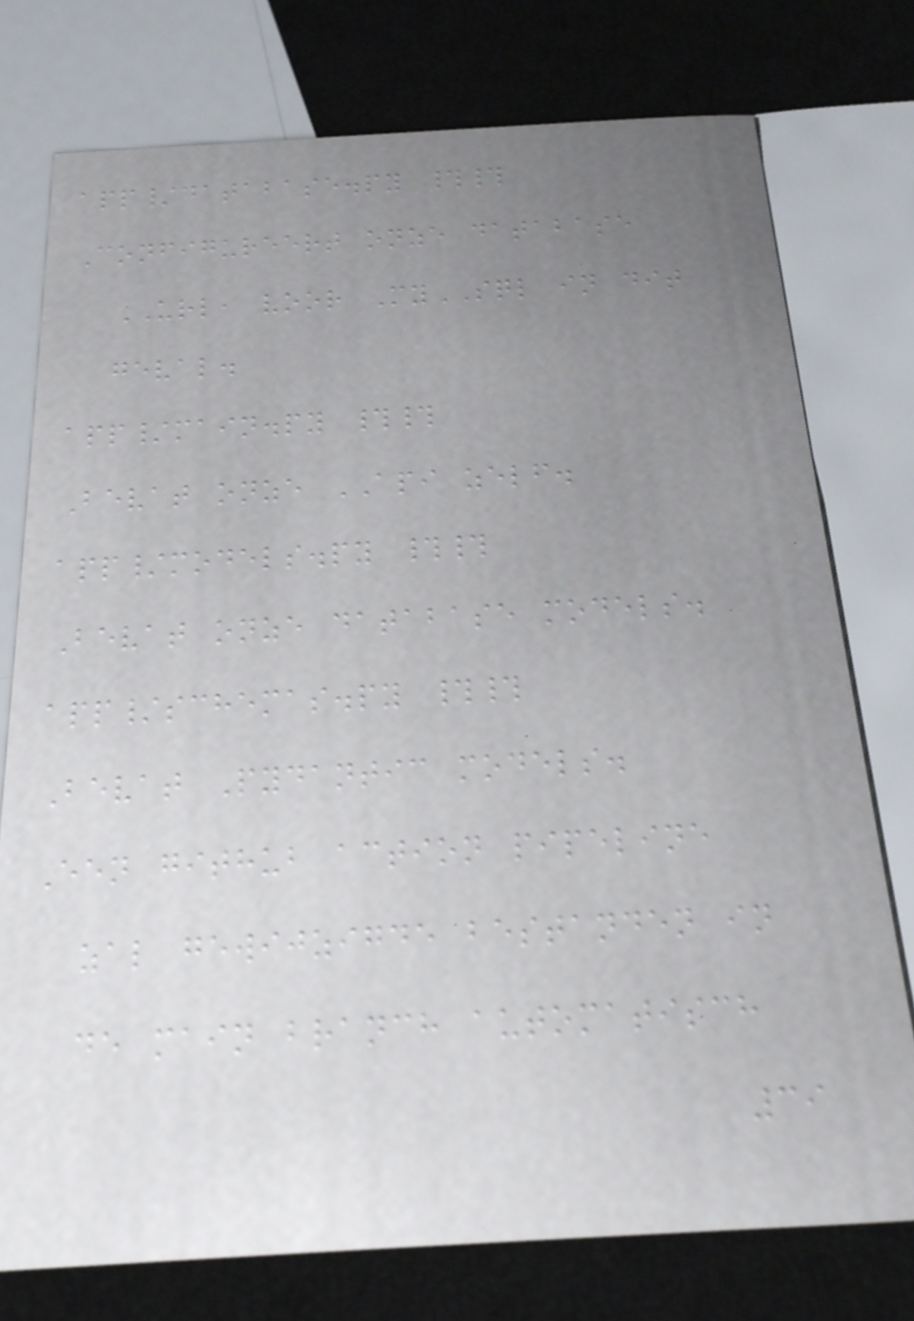app/database.py ##
Configureert onze database
URL, voor MySQL in dit
geval.
app/main.py ##
Bevat onze API zelf.
app/models.py ##
Bevat onze database models.
app/schemas.py ##
Bevat Pydantic models.
Een github action pipeline
zal gewijzigde bestanden in
de main branch automatisch
39
